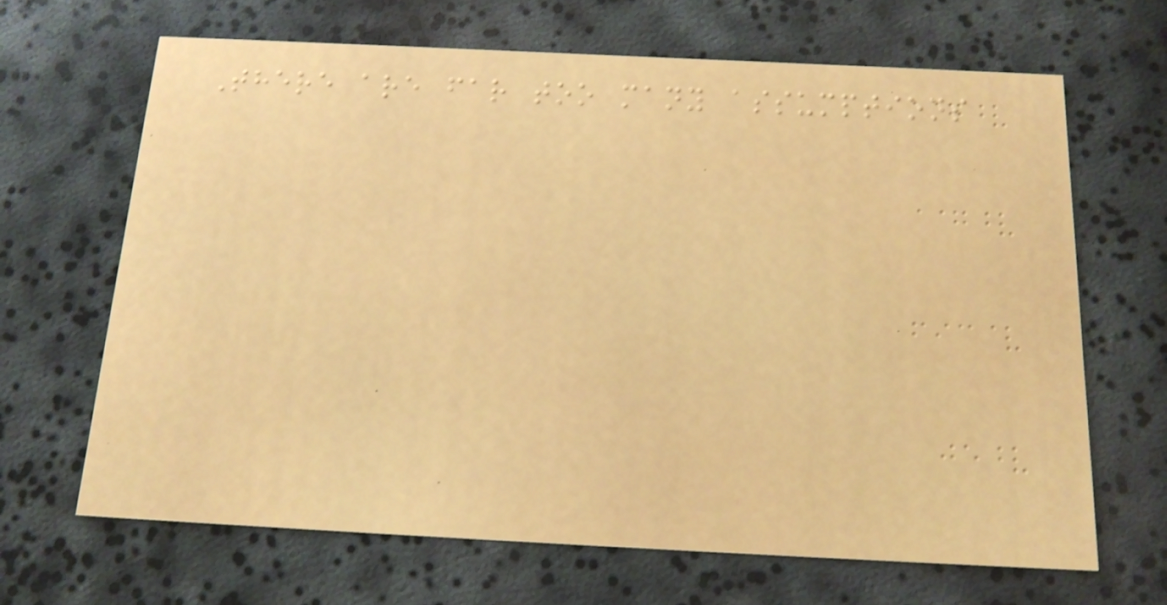There are far too many assumptions
